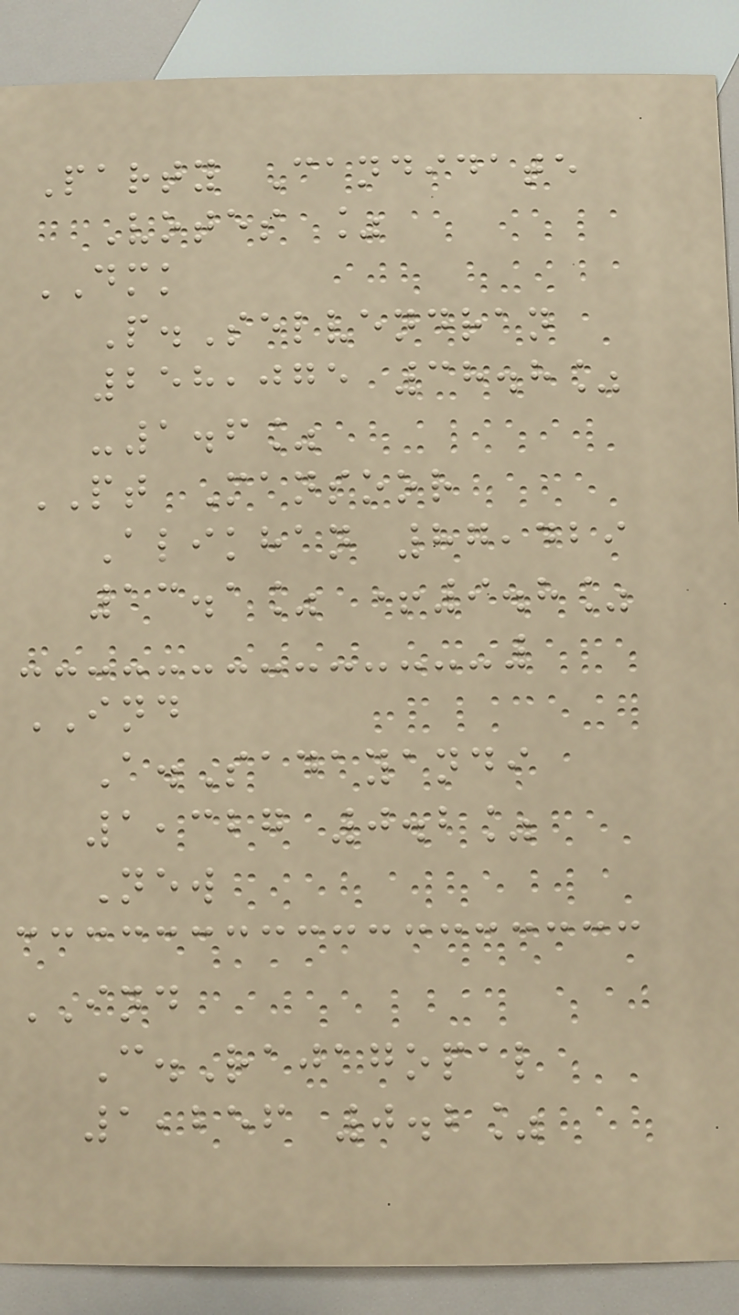Party Candidate
Votes %
DMK
P.Selvendran
258,075 38.8%
-1.6%
PT Mansoor
Alikhan 87,429
13.1% +9.8%
IND
A.Sadayandi
1,327 0.2%
New
IND
C.Rajagopal
1,256 0.2%
